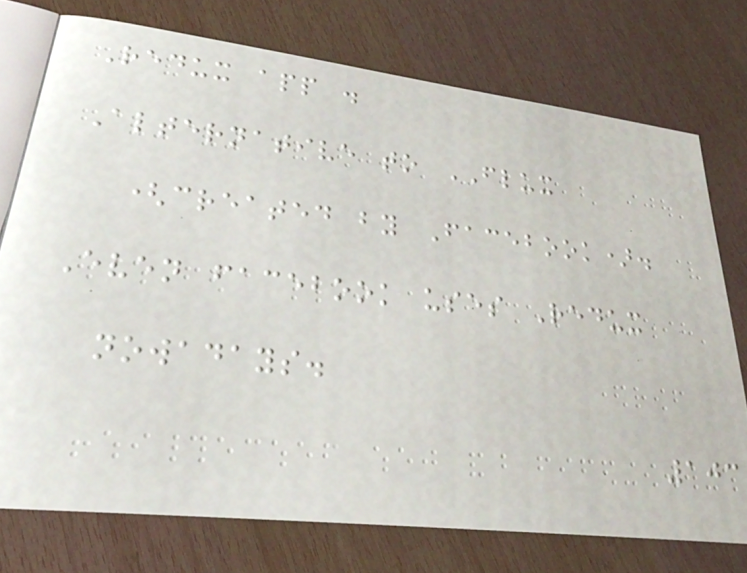Redux app .
Alternative to FLUX
(created by Facebook).
Even facebook uses Redux
nowadays.
103
